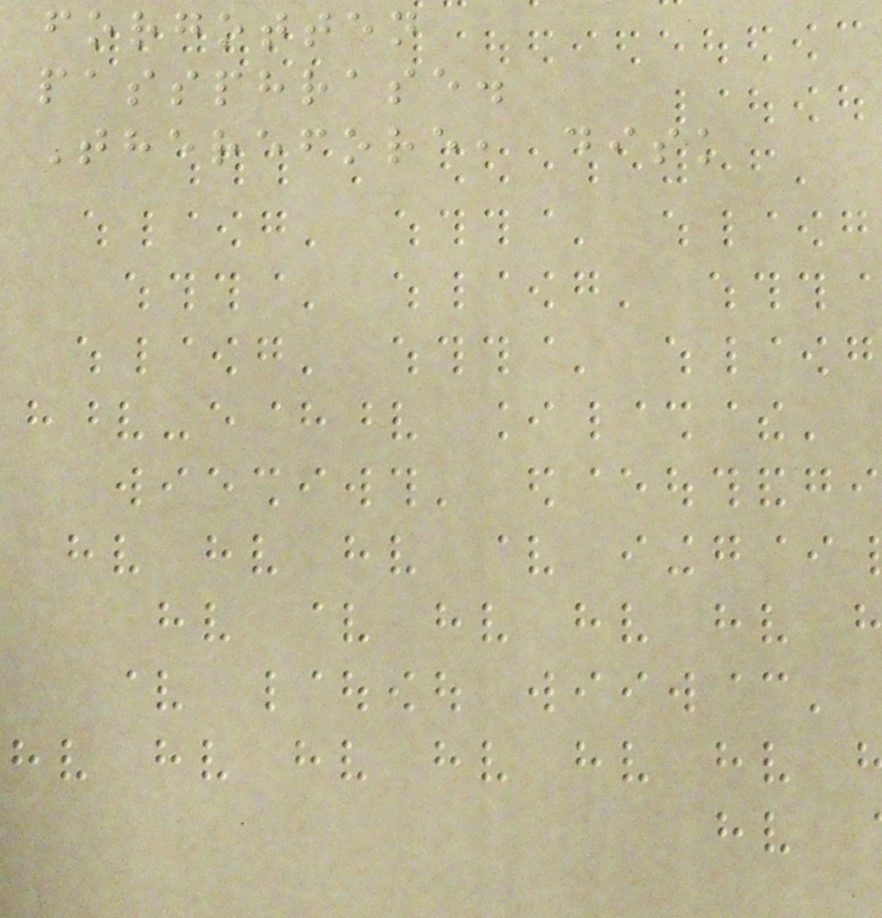forgotten
passphrase.
Therefore, disk
